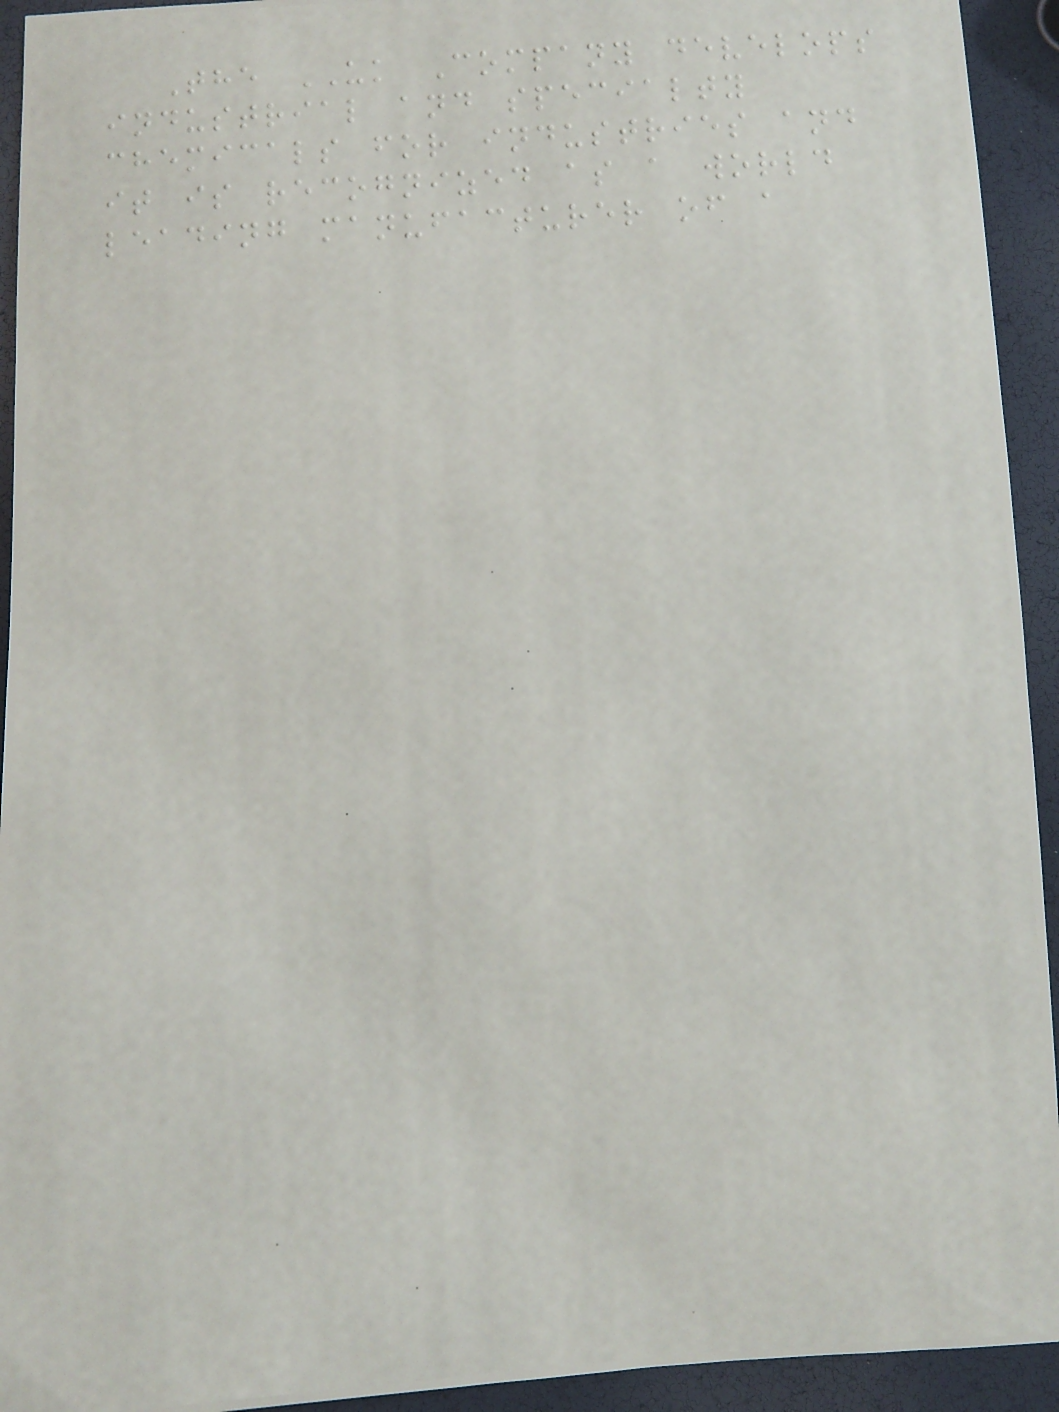The UK Company develops
industrial and specialty
chemicals for industries and
it is recognized as a world
leading manufacturer of a
